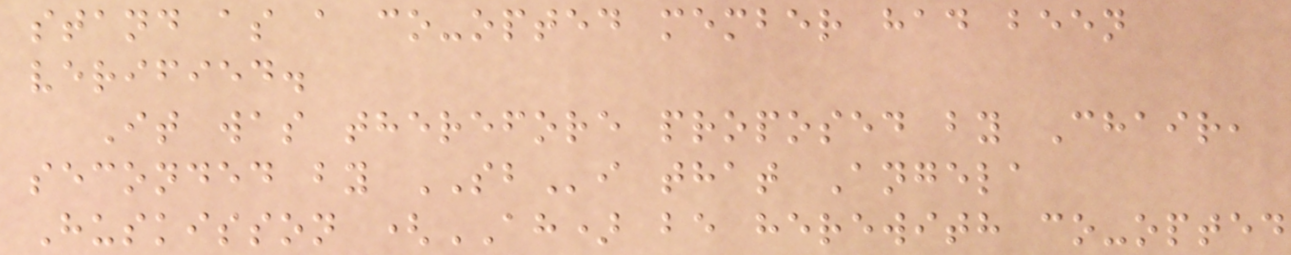stand as a co-opted member had been
verified.
It was therefore proposed by Chair,
seconded by SBi that Angela
Huskisson (AH) be herewith co-opted
